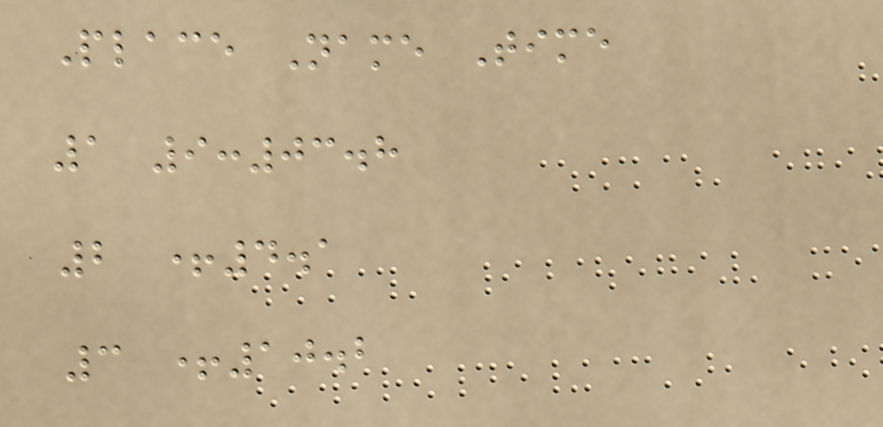Place Name Time
1 9:03.8
2 +4.1
3 +10.2
